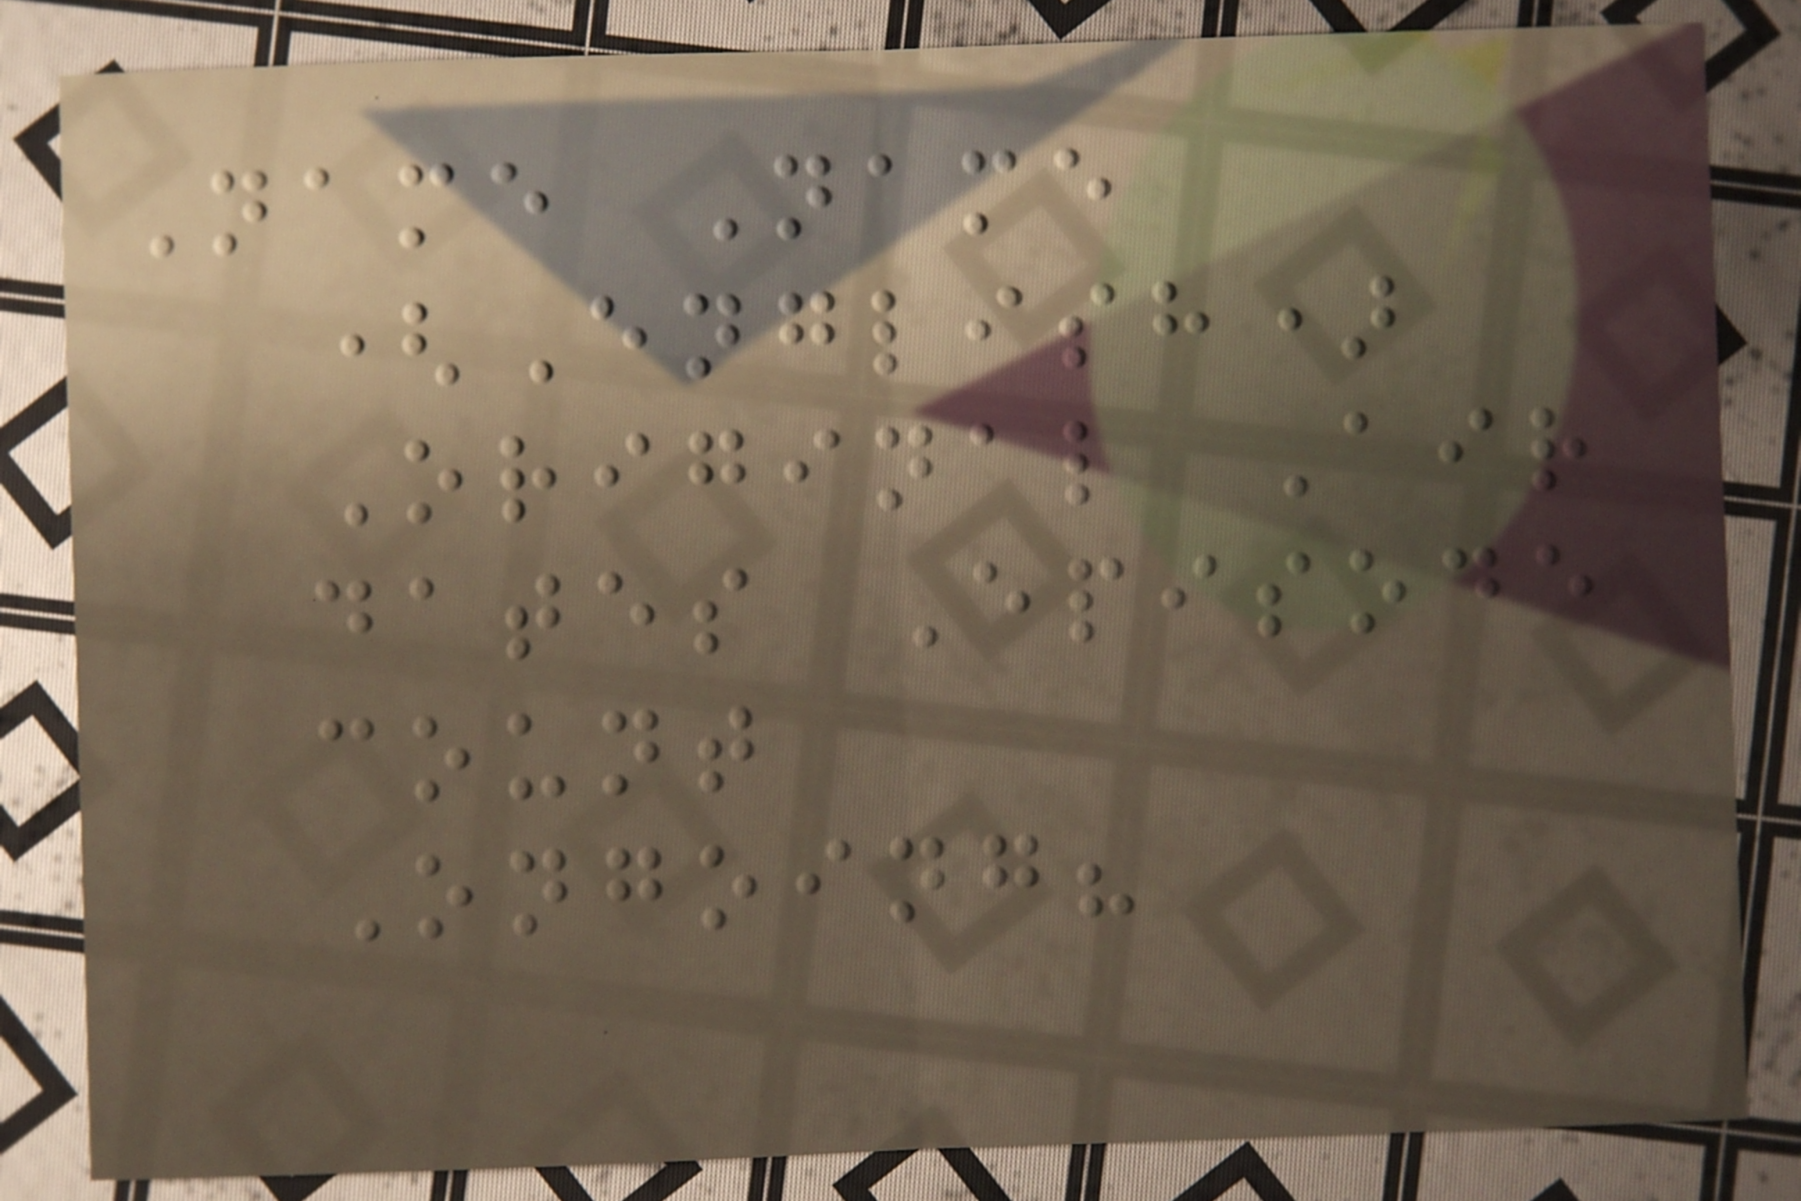Name Name
(English)
Original Air
dates Episode
count
Ongoing?
